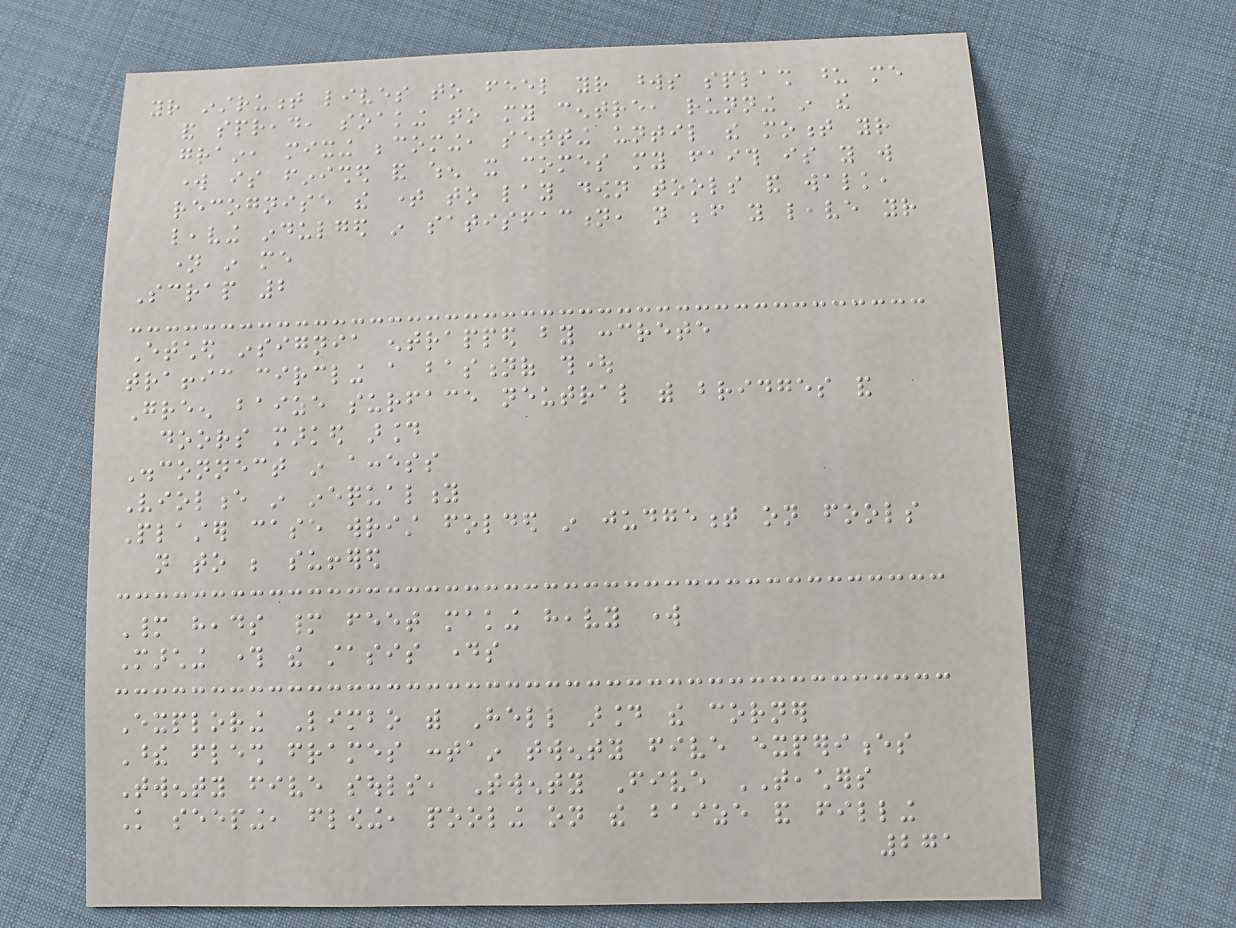your instrument lives to feel your words splash upon me
and spread, soaking to my centre, running in the
grain, mixing becoming, setting until the moment your
work is finished and when it comes my faith is you will
recognise the time to lay down tools and walk,
leaving indulged in satisfaction, not before you leave your
name in me
Scrap 2
Etched insignia entrapped by concrete
traffic circling a bastionof thought
Green baize surface neutral with bridges and
doors marked around
Disconnect in access
Violence in inequality
Plaster case wrist folded in judgement on fools
not to be suffered
Many heads many feet making heavy work
Marching through the stasis days
Exploring Limbo with Hell around the corner
These flesh frames contain twenty five experiences
Twenty five souls, Twenty Five TEACHERS
Knowledge seeping, flowing, pooling on the baize and filling
271
